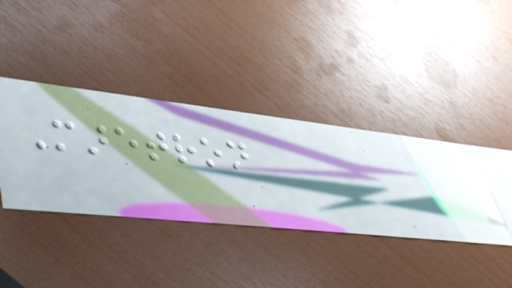Maretron
